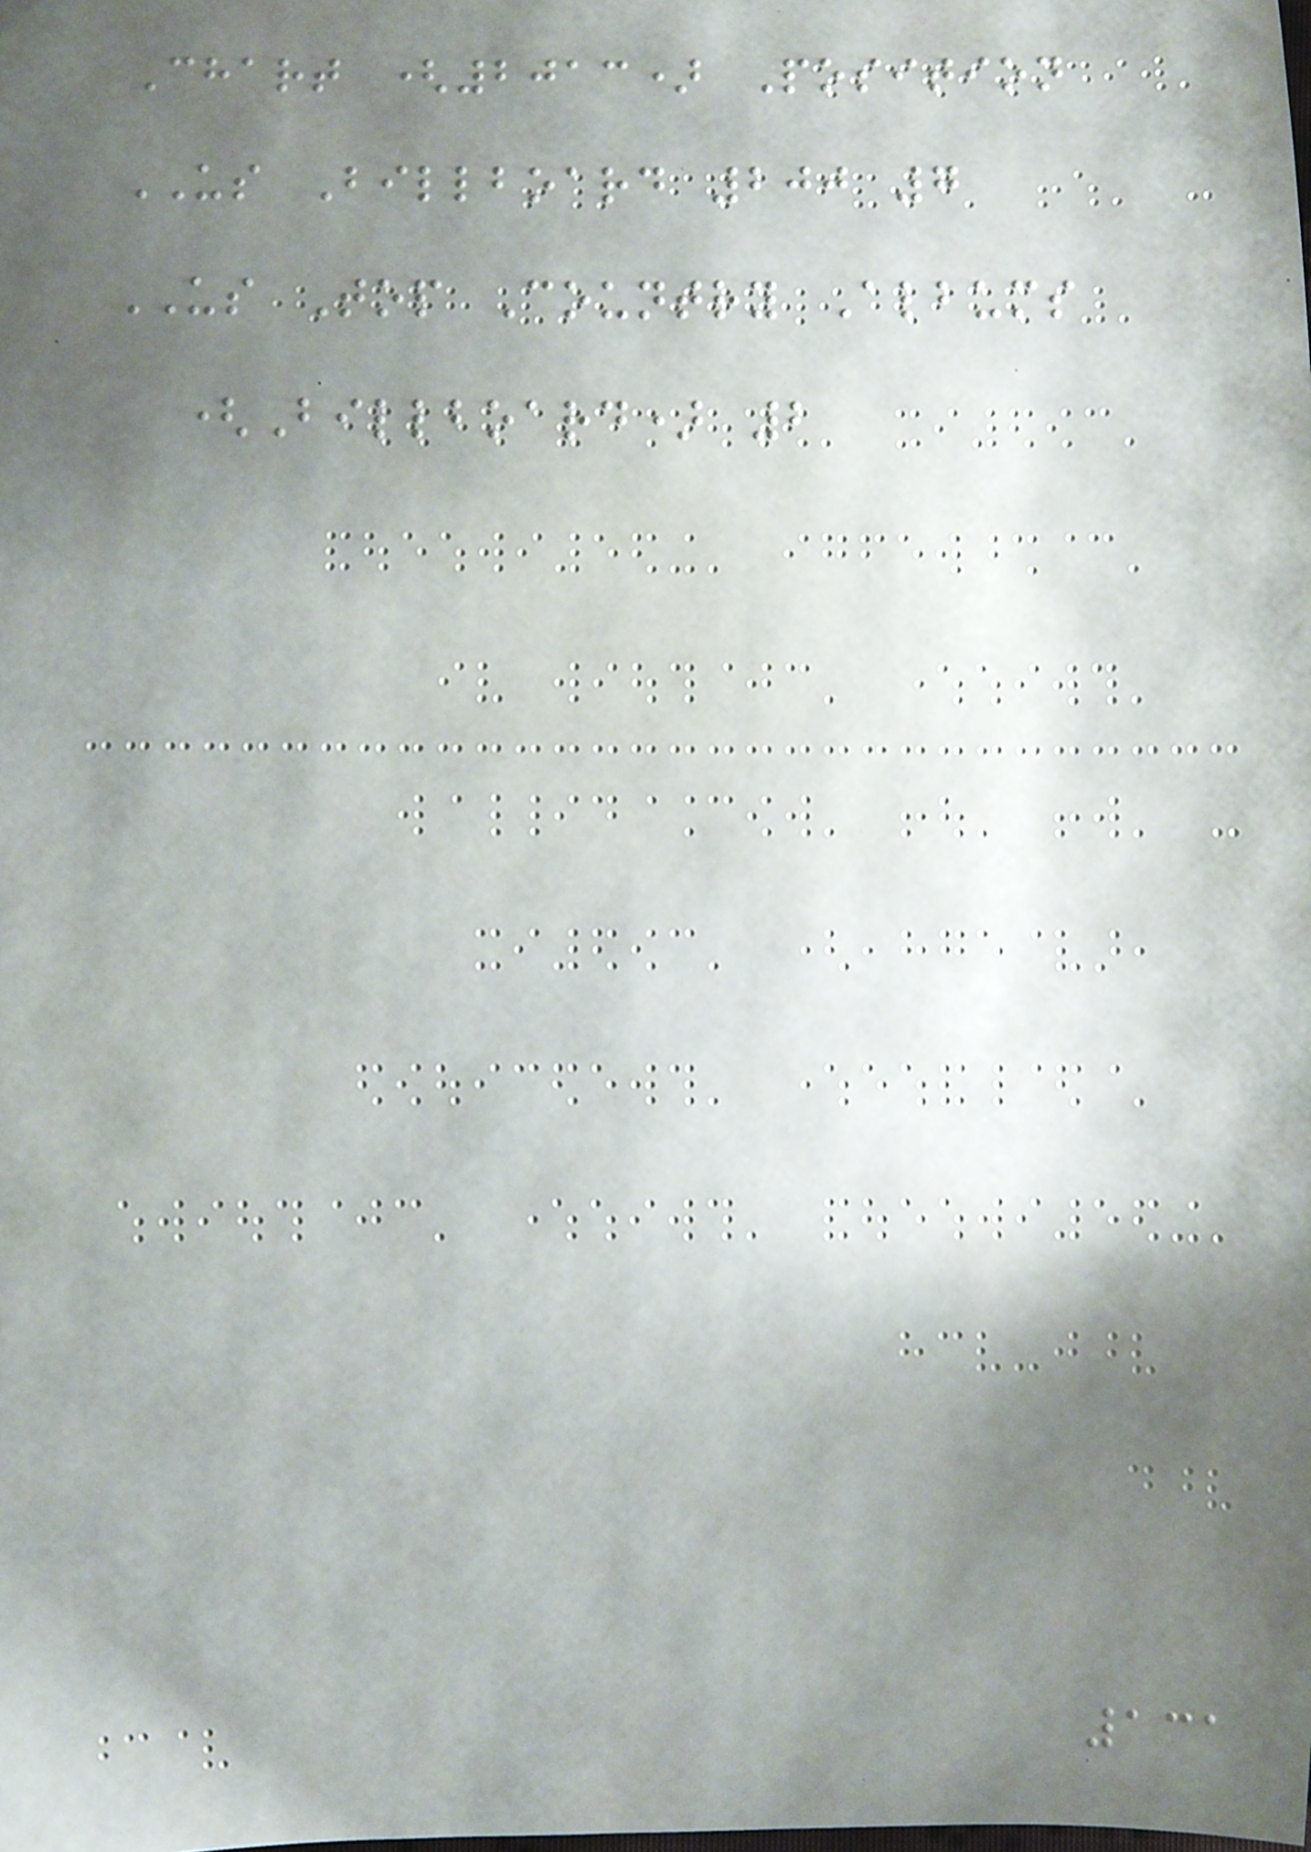Chart (2013) Position
US Billboard 200 7
US Top Country Albums
(Billboard) 2
131
